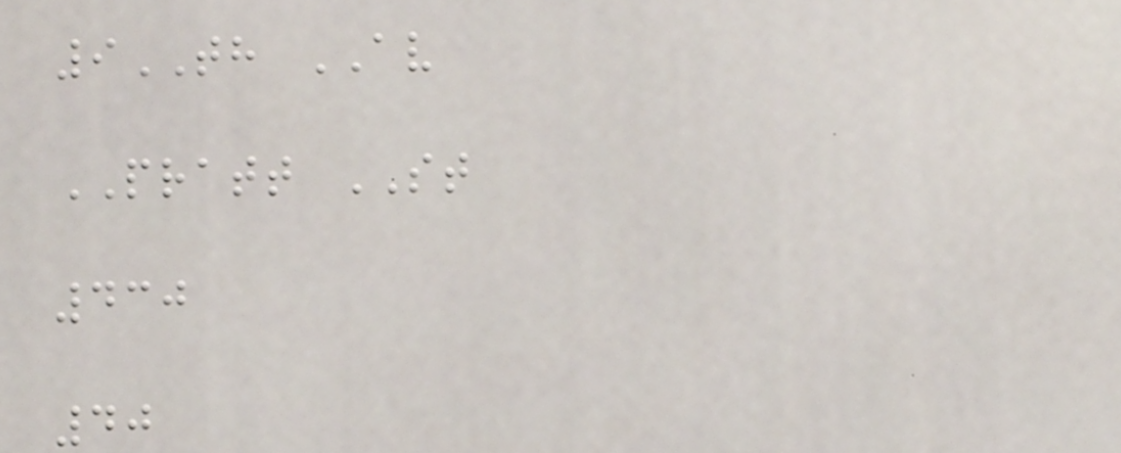9TH AV
PRATT ST
430
40
